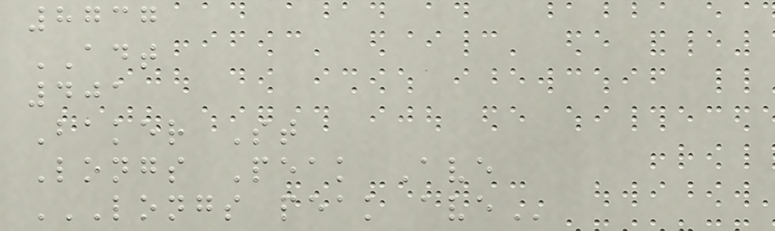8737
ADT
401
Baker St
Longs Peak Ave
LONGS PEAK AVE
